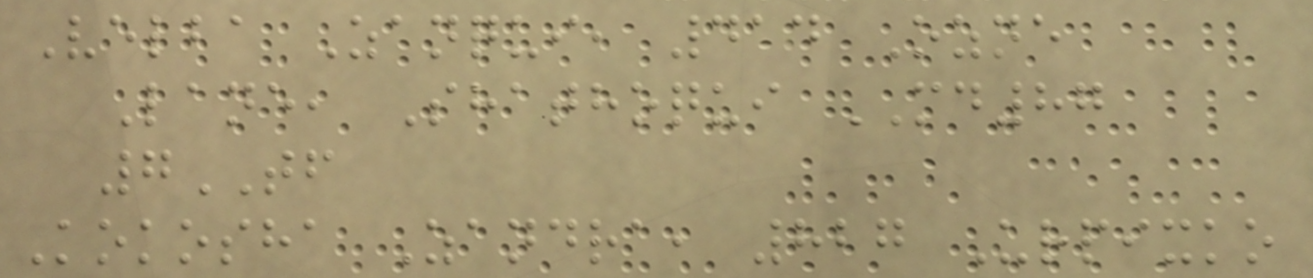Velba Zanqui, 414 Ozne
Lane, Shathoqui MD87
7TF
Kokosha Zandra, 827 Urpixko
